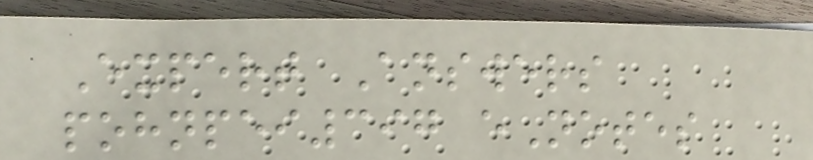Expert Answers
pohnpei397 eNotes
